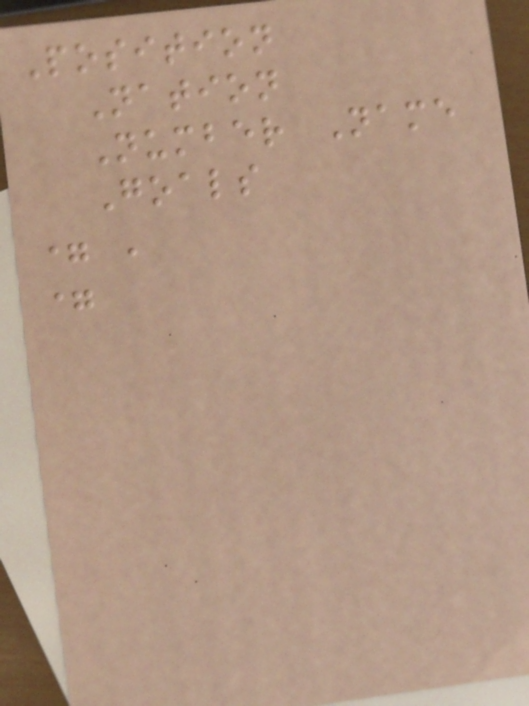Position
Nation
Number Name
Goals
= '
=
